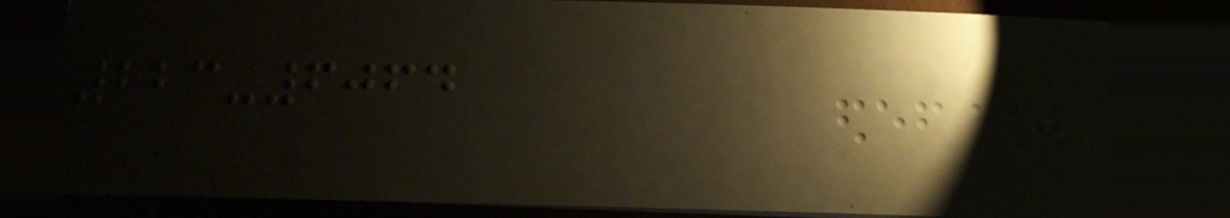223-6064
